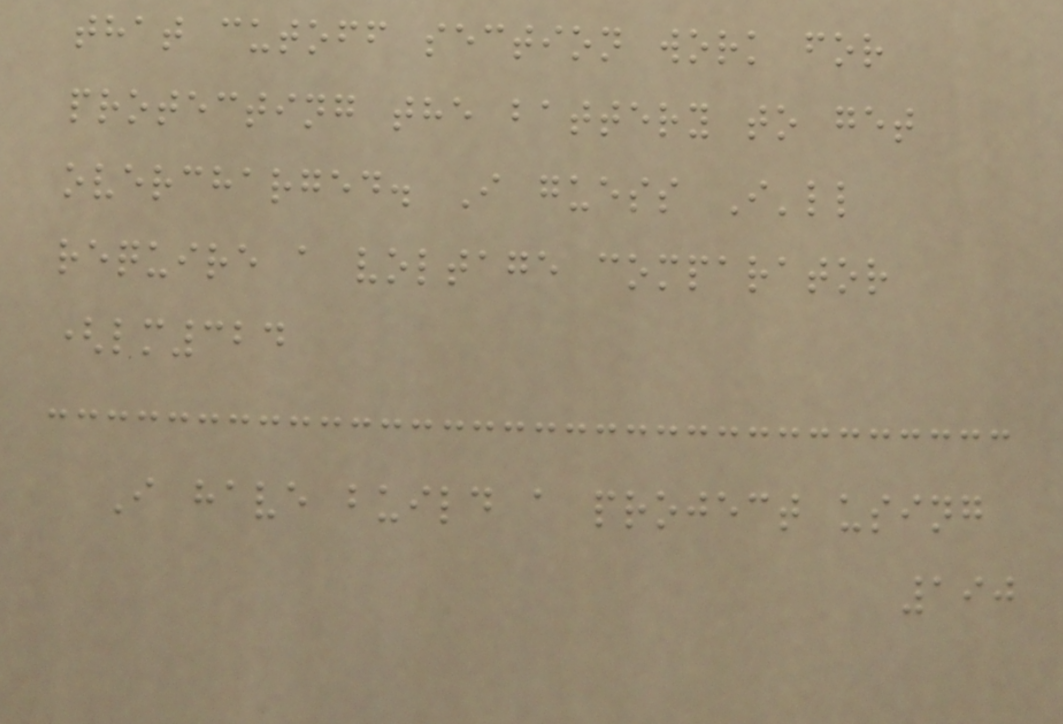that cutoff section work for
protecting the battery to get
overcharged. I guess I'll
require a voltage comparator
(lm324
I have build a project using
190
